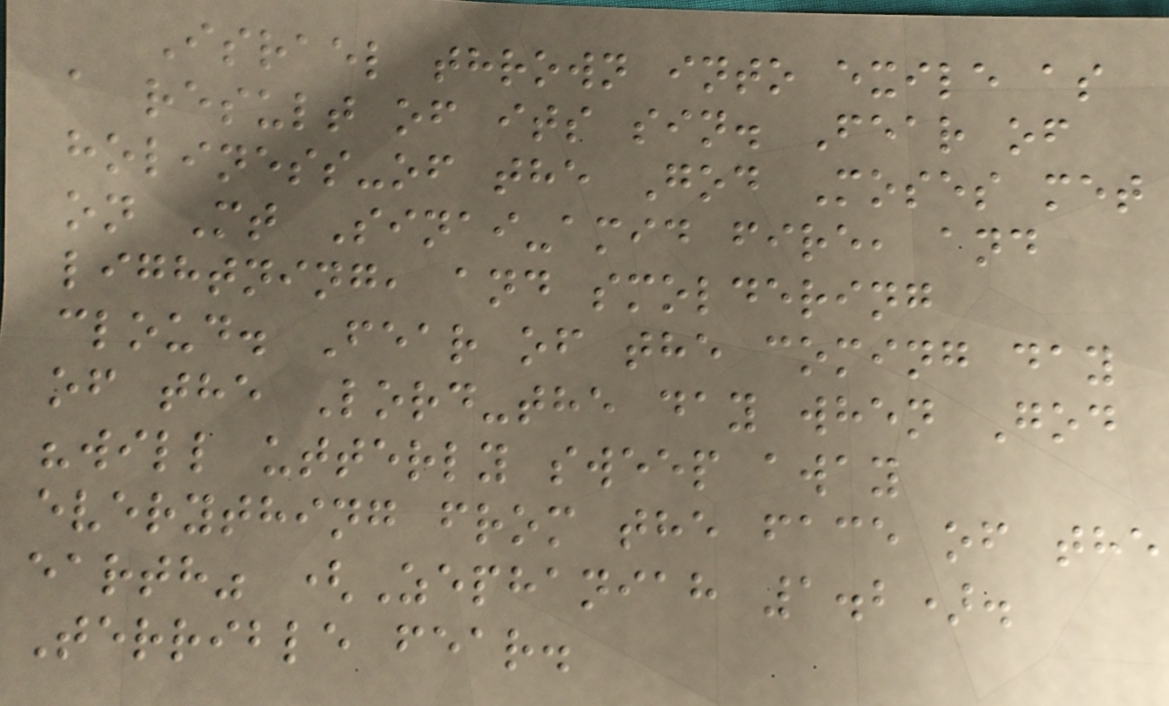Israel thrown into exile as
a result of its sin. Fear of
holiness-of the God Moses met
on Mt Sinai-amid fire, and
lightning, and smoldering
cloud. Fear of the coming day
of the Lord-the day when God
"will utterly sweep away
everything from the face of the
earth" (Zephaniah 1.2).
Terrible fear.
